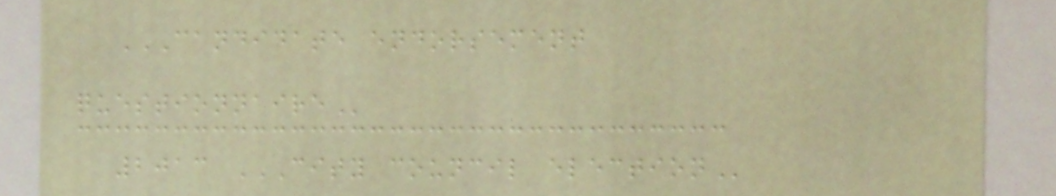CANDIDATE ENDORSEMENT
QUESTIONNAIRE
2013 CITY COUNCIL ELECTION
